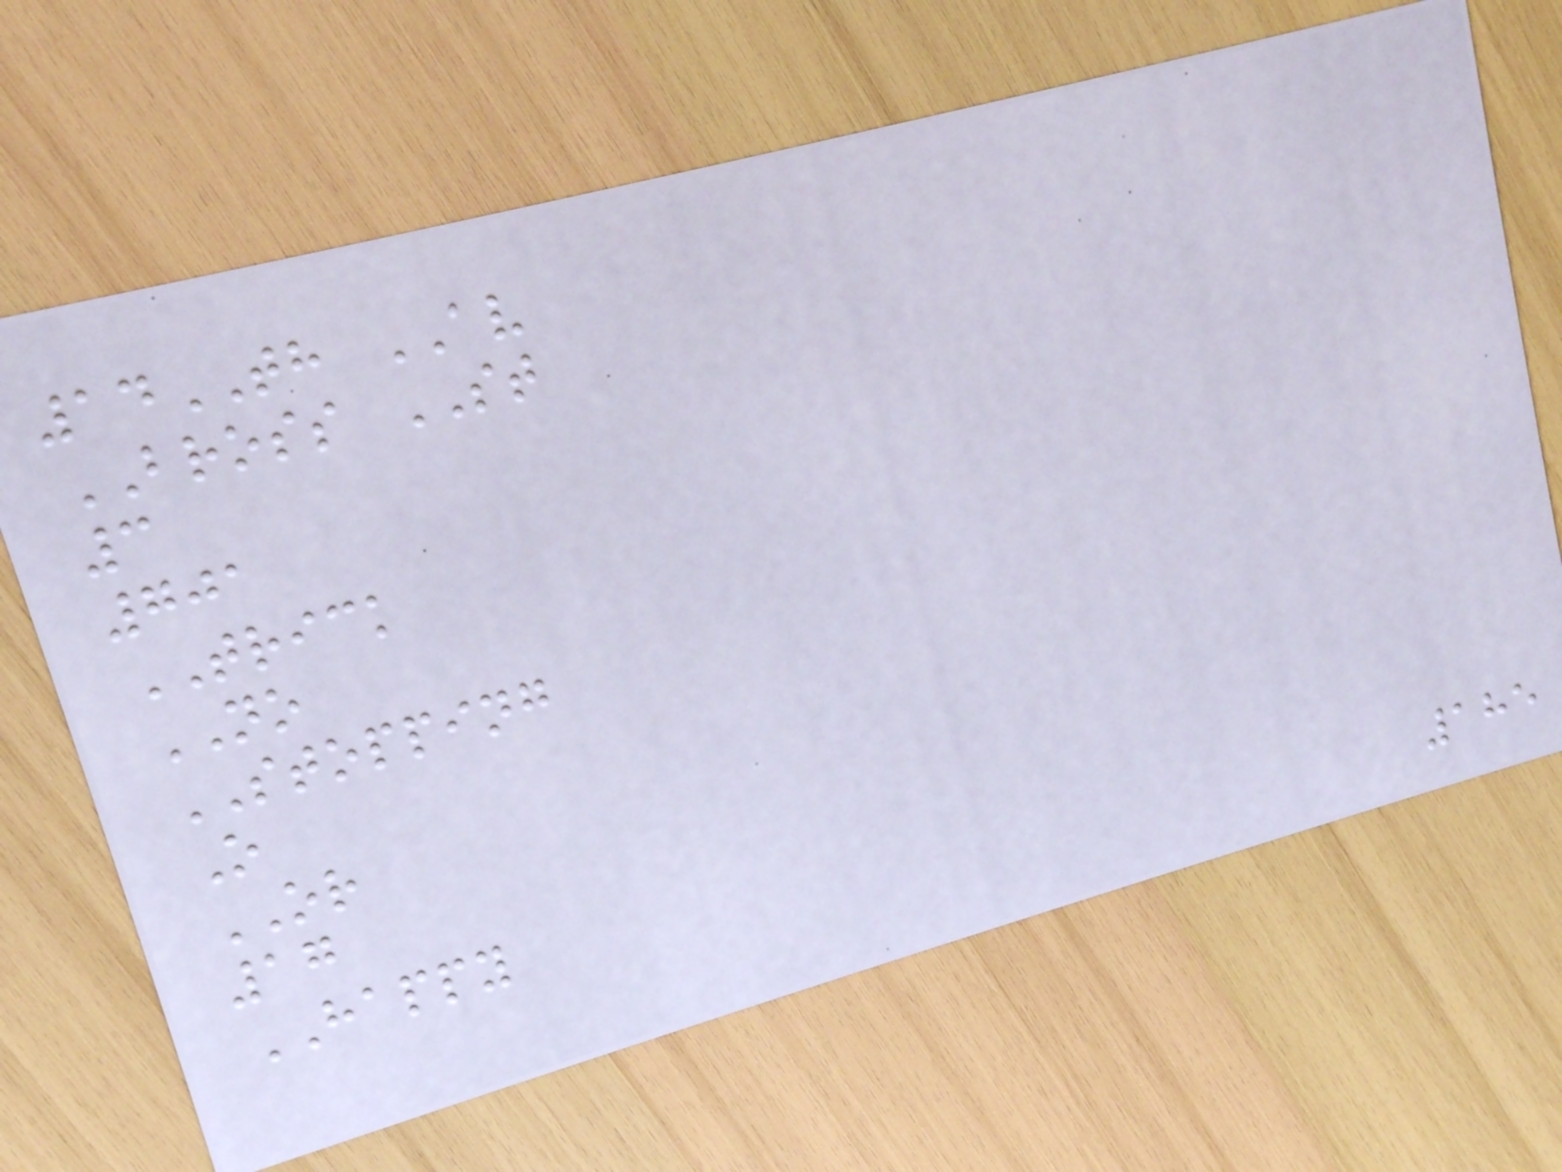14TH AV
BROSS ST
3
701
TRICK
NO
STOPPING
O
OR
17
HAPPY
185
